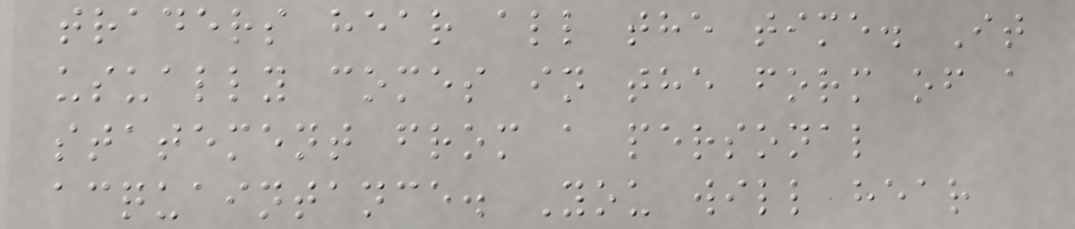traders hear all the time. It
usually comes in the form of a
statement from a personal
acquaintance. You will hear
